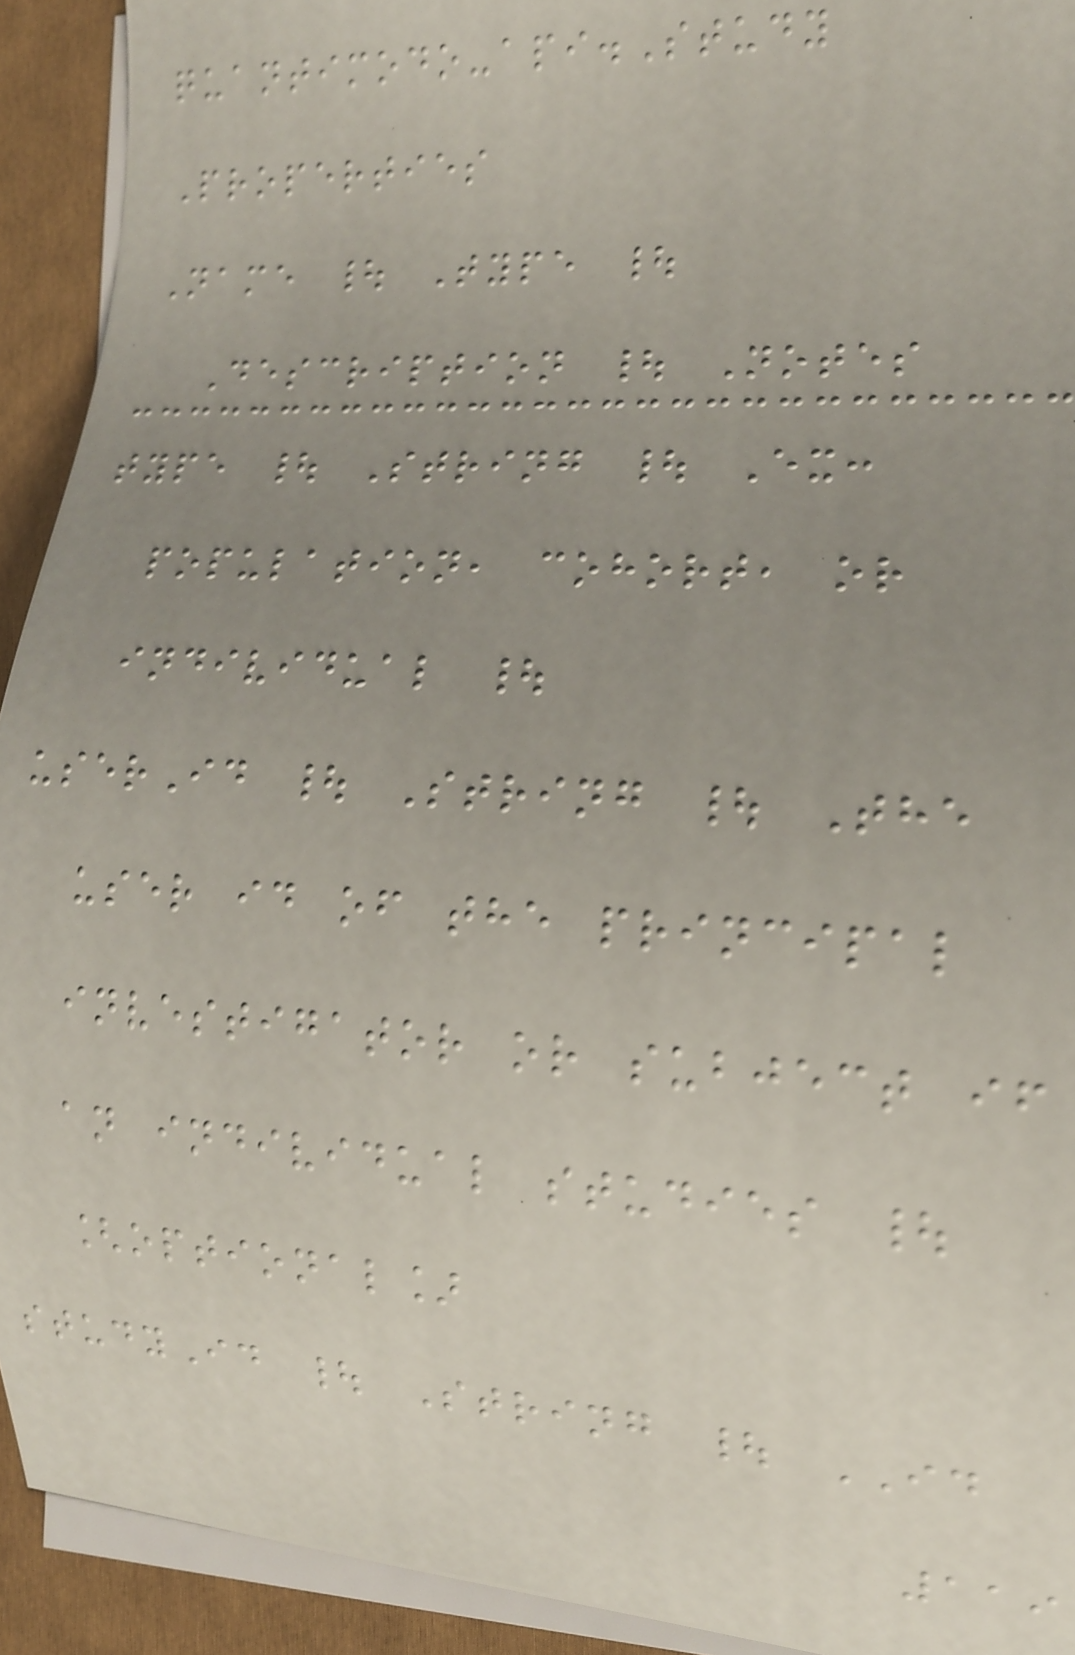quantimodo-api.Study
Properties
Name | Type |
Description | Notes
type | String | Ex:
population, cohort, or
individual |
userId | String | The
user id of the principal
investigator or subject if
an individual studies |
[optional]
studyId | String | ID
119
